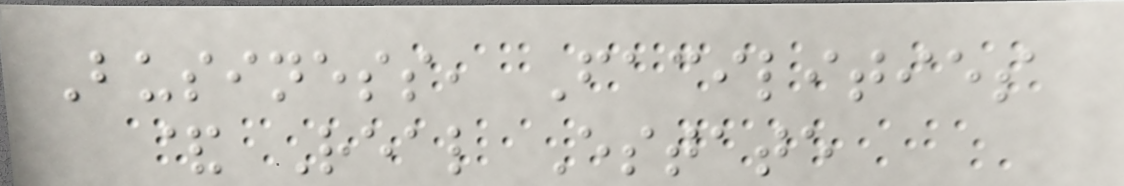Business, Facilities
& Real Estate
